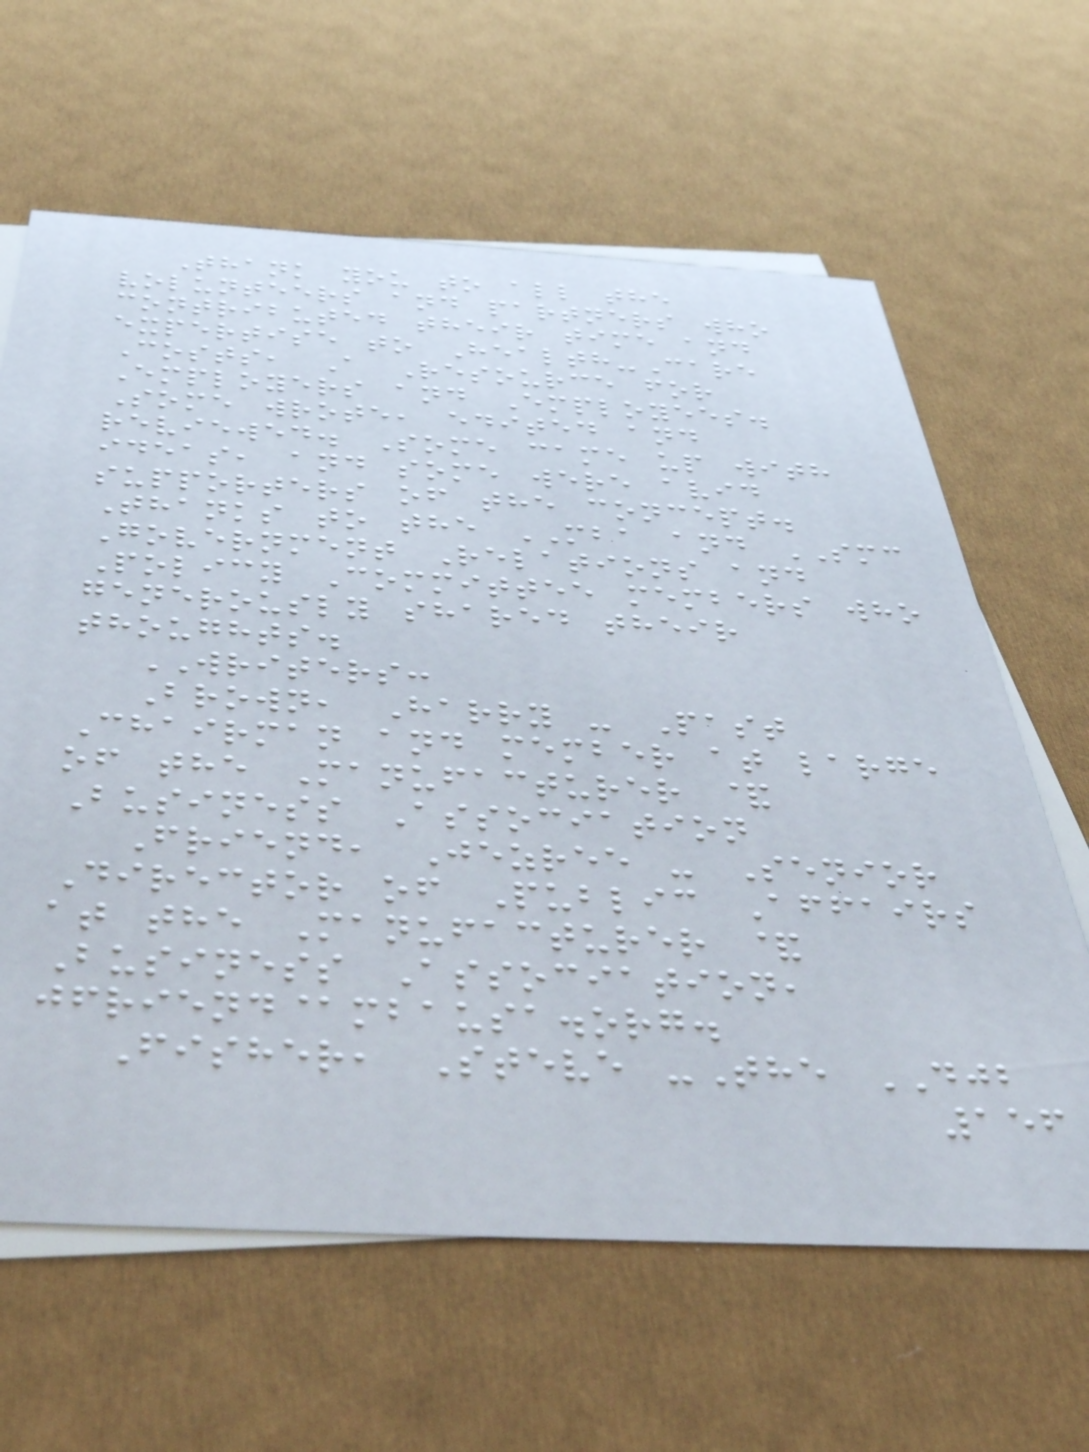Thank you to all the
volunteers and partners who
contributed their time and
expertise to Health-Care
Costs, A Resource for
Employers and Employees.
Some wrote, edited and
reviewed. Some came up with
ideas, and some were avid
supporters of the concept.
Thanks to the MBA and SMC
Government Relations and
Policy Committee members who
generously shared their
thoughts.
WRITERS:
Brown, Harry - Past
Chairman and member at large
of the Manufacturer &
Business Association
Friend, Jezree - Senior
Director of Public Affairs
at the Manufacturer &
Business Association,
jfriend@mbausa.org.
Fisher, Steve -The DJB
156
